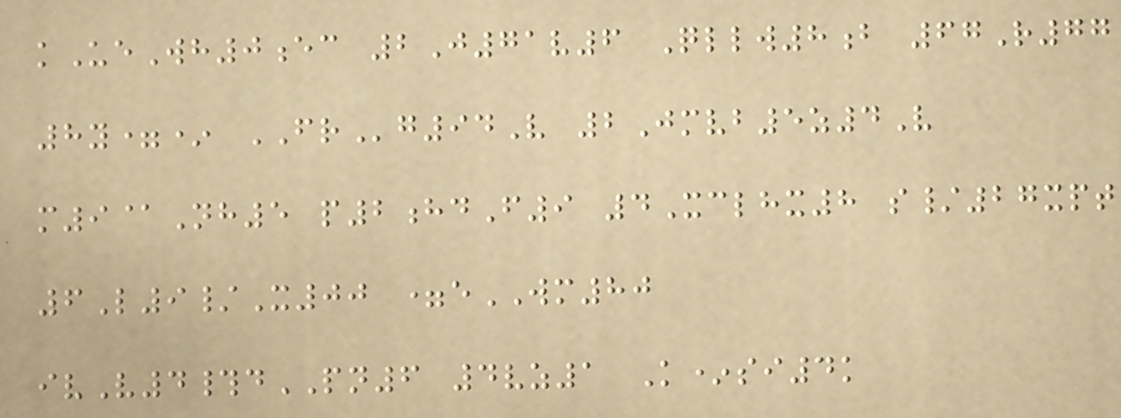kUeWh0ec 2J71v6 Qllw8b 67R77
8y=* FRg94V 2Jmvb5z4V
m9@Nh5 p2hdF9 4Xclhx8 s/27xpt
6L9/X00 =eWM80
ivV4#dPN6 4vz1 K*si4k
